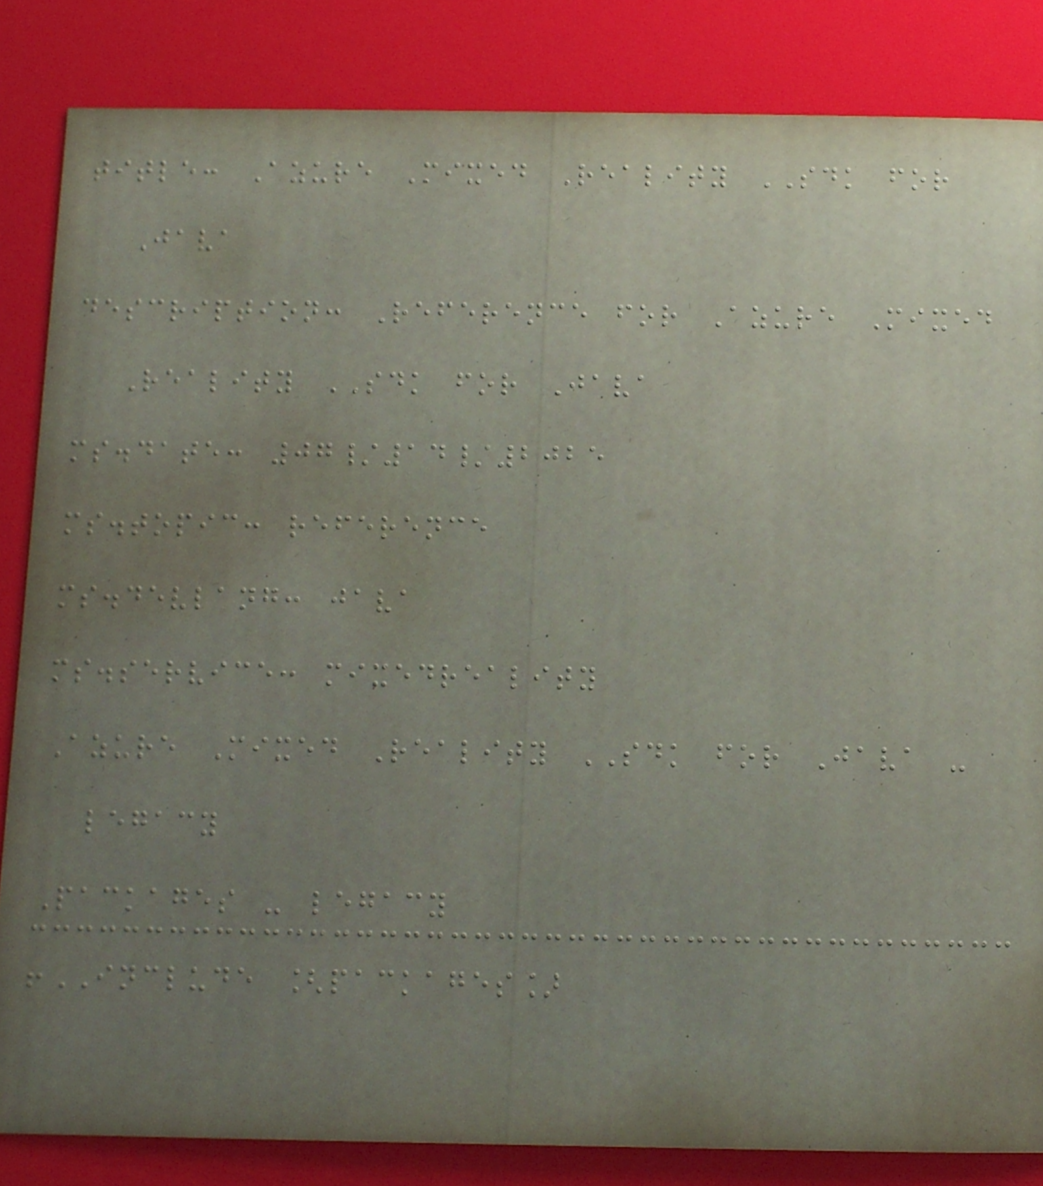title: Azure Mixed Reality SDK for
Java
description: Reference for Azure Mixed
Reality SDK for Java
ms.date: 07/14/2025
ms.topic: reference
ms.devlang: java
ms.service: mixedreality
Azure Mixed Reality SDK for Java -
legacy
Packages - legacy
!INCLUDE [packages]
